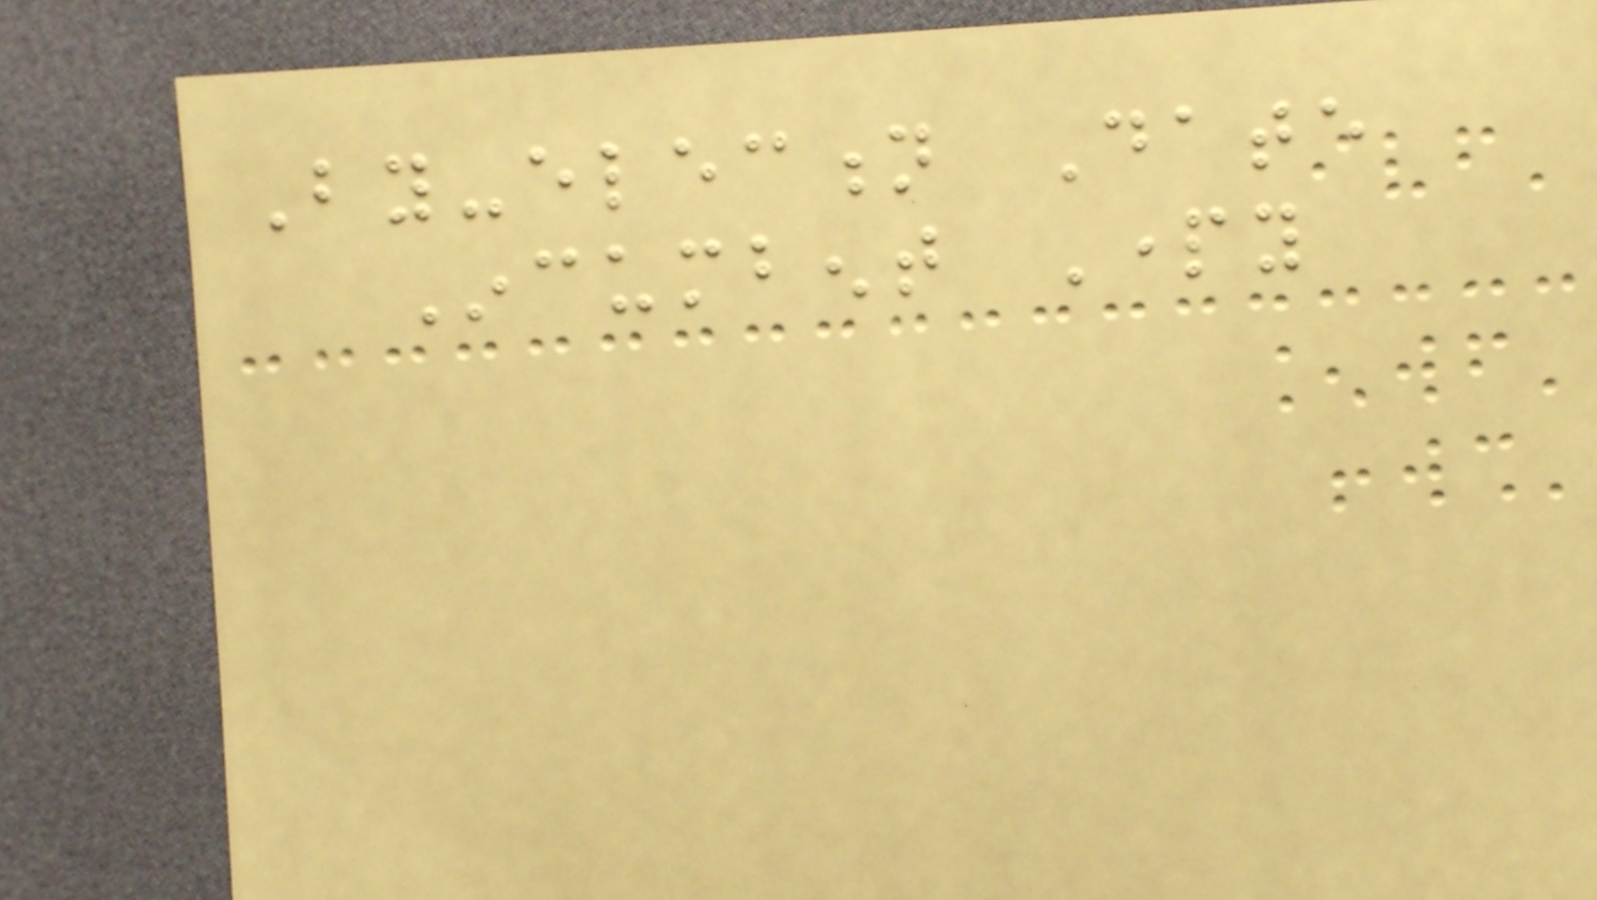By-election Date
Incumbent Party
